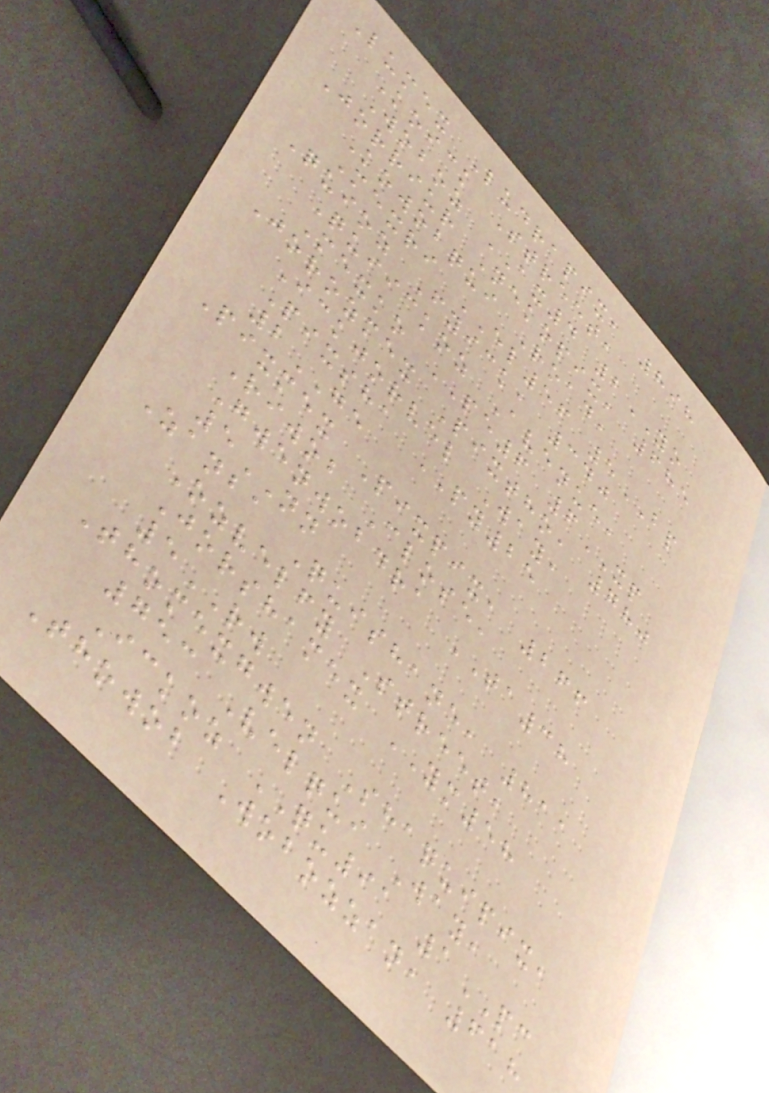Lumex Ludrapix, 898
Koick Street,
Woboz AX4 2YO
Jorriur Nekopix, 685
Kowobqui Road,
Mexri EL56 5BP
Quioz Fyick, 340
Quiickoz Avenue,
Mexko PE6 6XP
Jorozmex Pixtho, 780
Ickjorvel Way,
Pixsha PY25
2GE
Pixmex Pixpix, 266
Riwob Close,
Gwenwobdra TA38
5NN
Zanba Quishane, 811
Ozvelfy Street,
Jorshamex YM58
5RW
Thomexgwen Shaquipix,
753 Velqui Way,
Ickoz QU91 1PC
Thowob Wobozzan, 618
